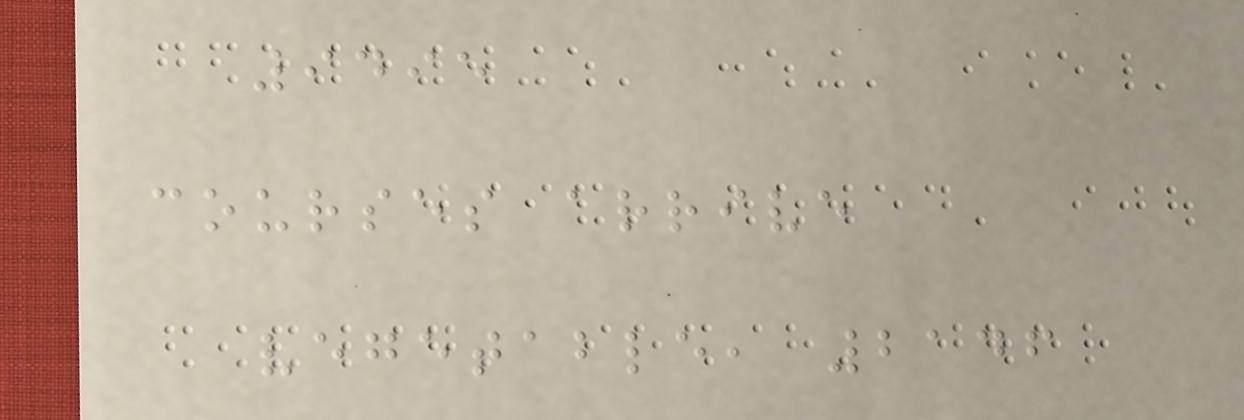9495
courses arrive
vegetable, 2146
